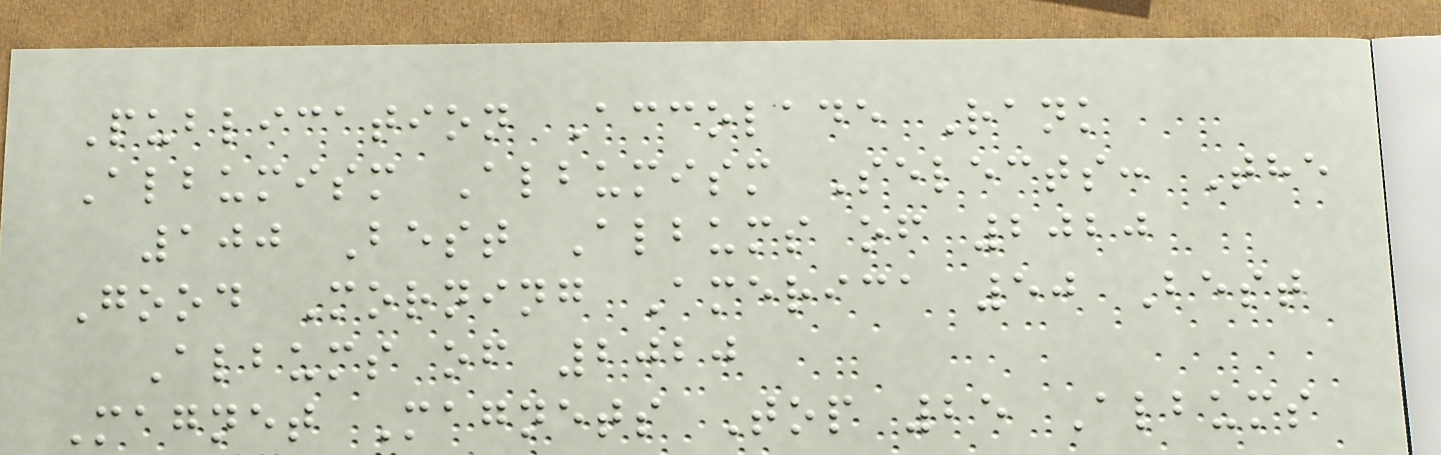Publication Accolade Rank
Albumism Albumism Selects: The
100 Best Albums of 2020
Good Morning America 50 Best
Albums of 2020
Magnet Magnets Top 25 Albums
